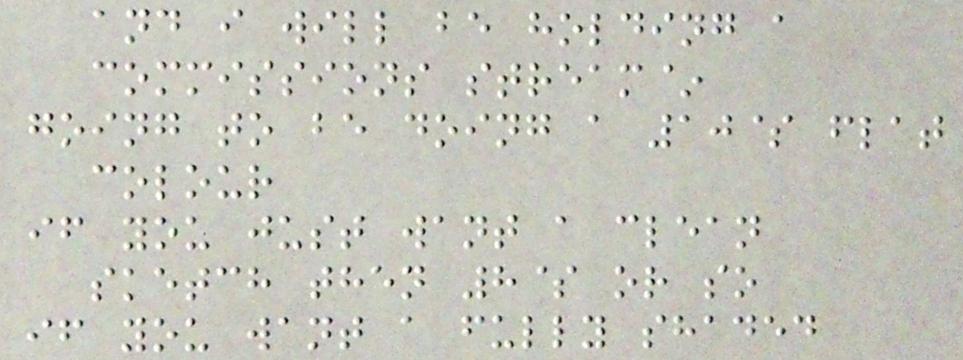and i will be holding a
commissions stream~
going to be doing a 10$ flat
colour
if you just want a clean
sketch then 8$ or so
if you want a fully shaded
